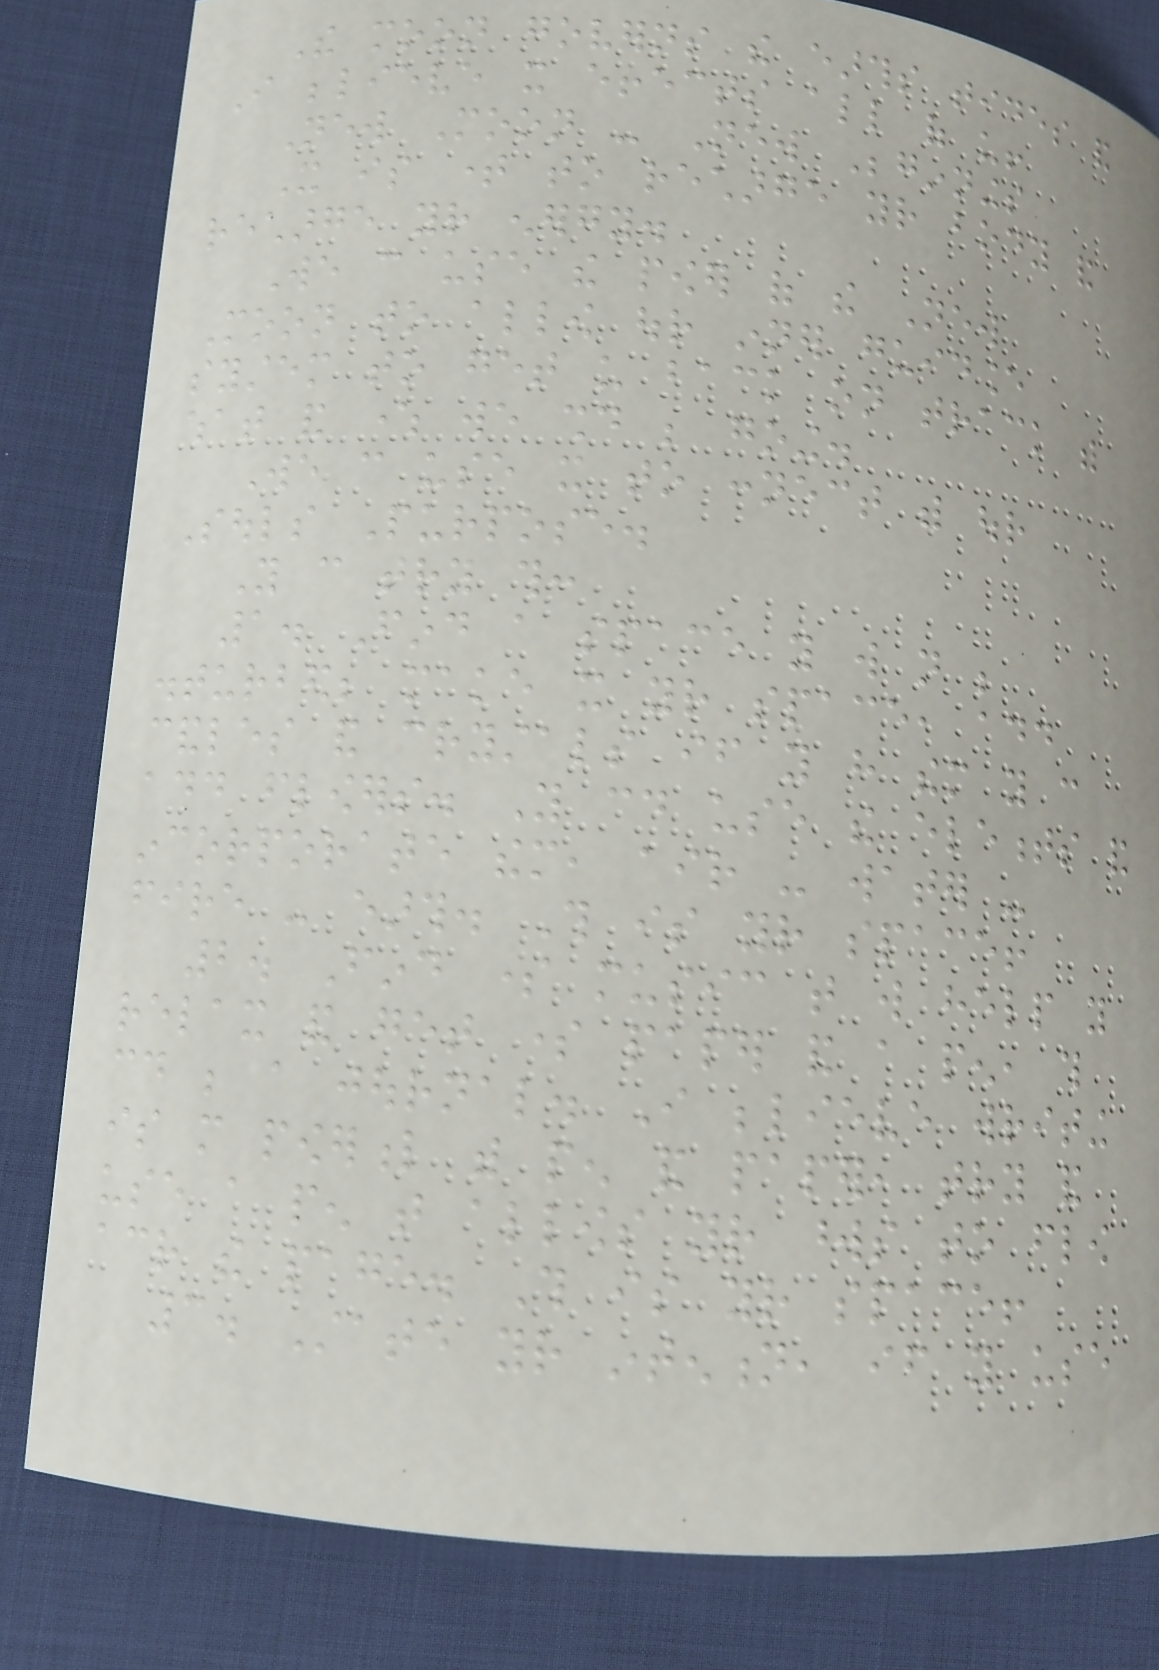The moon governs the earths tides and
I believe it effects all of us!
New Moon - New Beginnings
It is time to recharge your body and
recharge your energy.
We can use the power of the New
Moon to allow our inner guidance
system to get us back on track with
what and where we should be going.
We can use it to connect with our
Souls Purpose.
You can try this:
1. Find a space you will not be
disturbed; make it your space, add
candles and crystals if you have them you can
add flowers. You could use the elements and
incorporate them, air - water -
fire - earth. This is your space!
2. Find some music that will help you
relax and get some paper and a pen, this
could be a journal. I believe writing
is more powerful with pen and paper, try and
use a pen that allows your words to flow
across the page. This is your space!
3. State your intention, if you use
